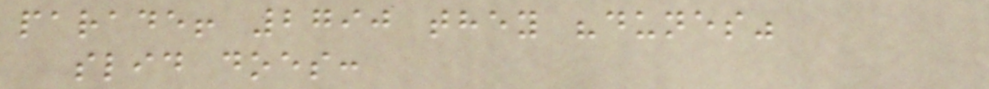parade! 2790 they "dunes"
slid does:
